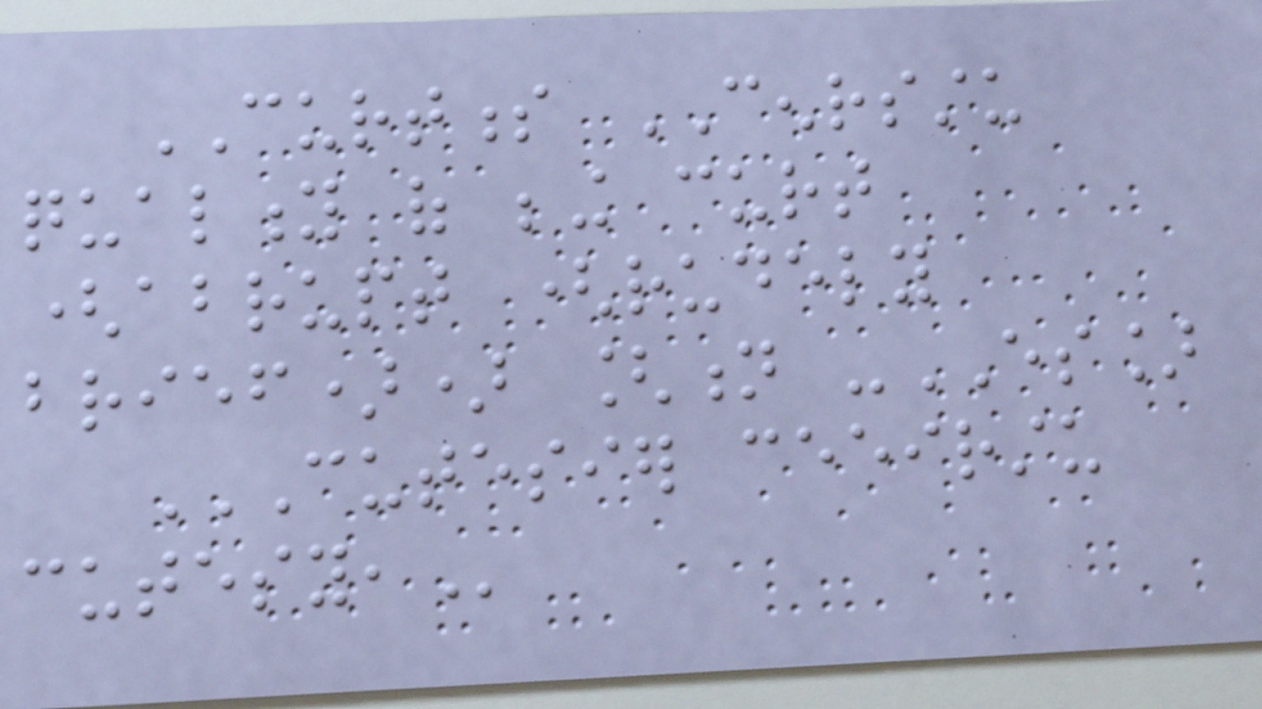CURTNESS CENRSSTU
quality of being curt
(abrupt (rudely
brief)) [n -ES]
CUTESIER CEEIRSTU
CUTESY,
